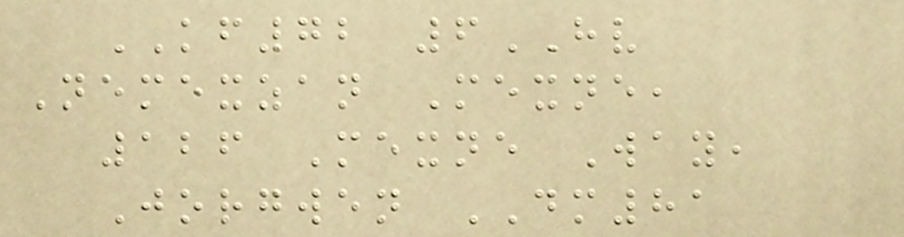KF72 6HV
Nemexzan Mexne,
126 Mexne Way,
Jorgwen DM81
